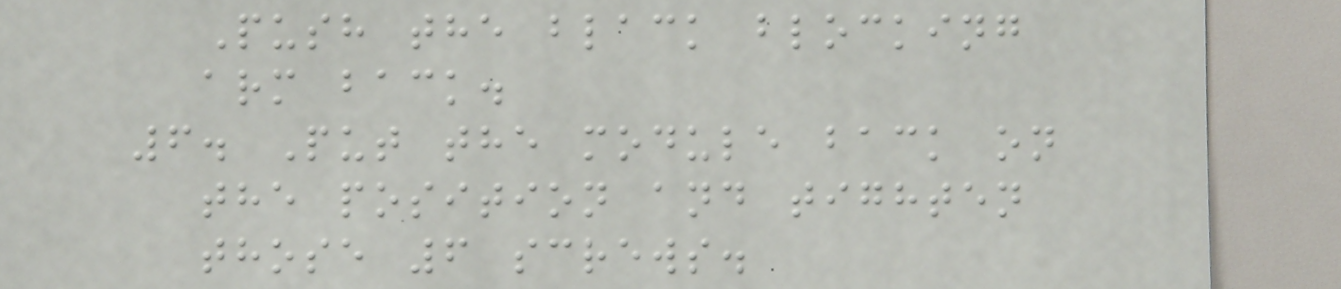Push the black blocking
arm back.
6. Put the module back on
the position and tighten
those 6 screws.
